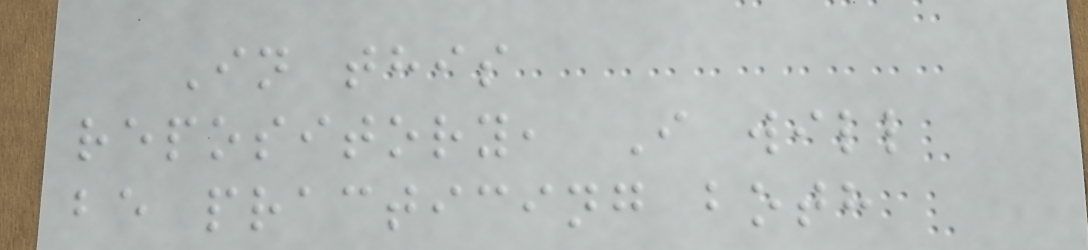In this
repository, I will
be practicing both
